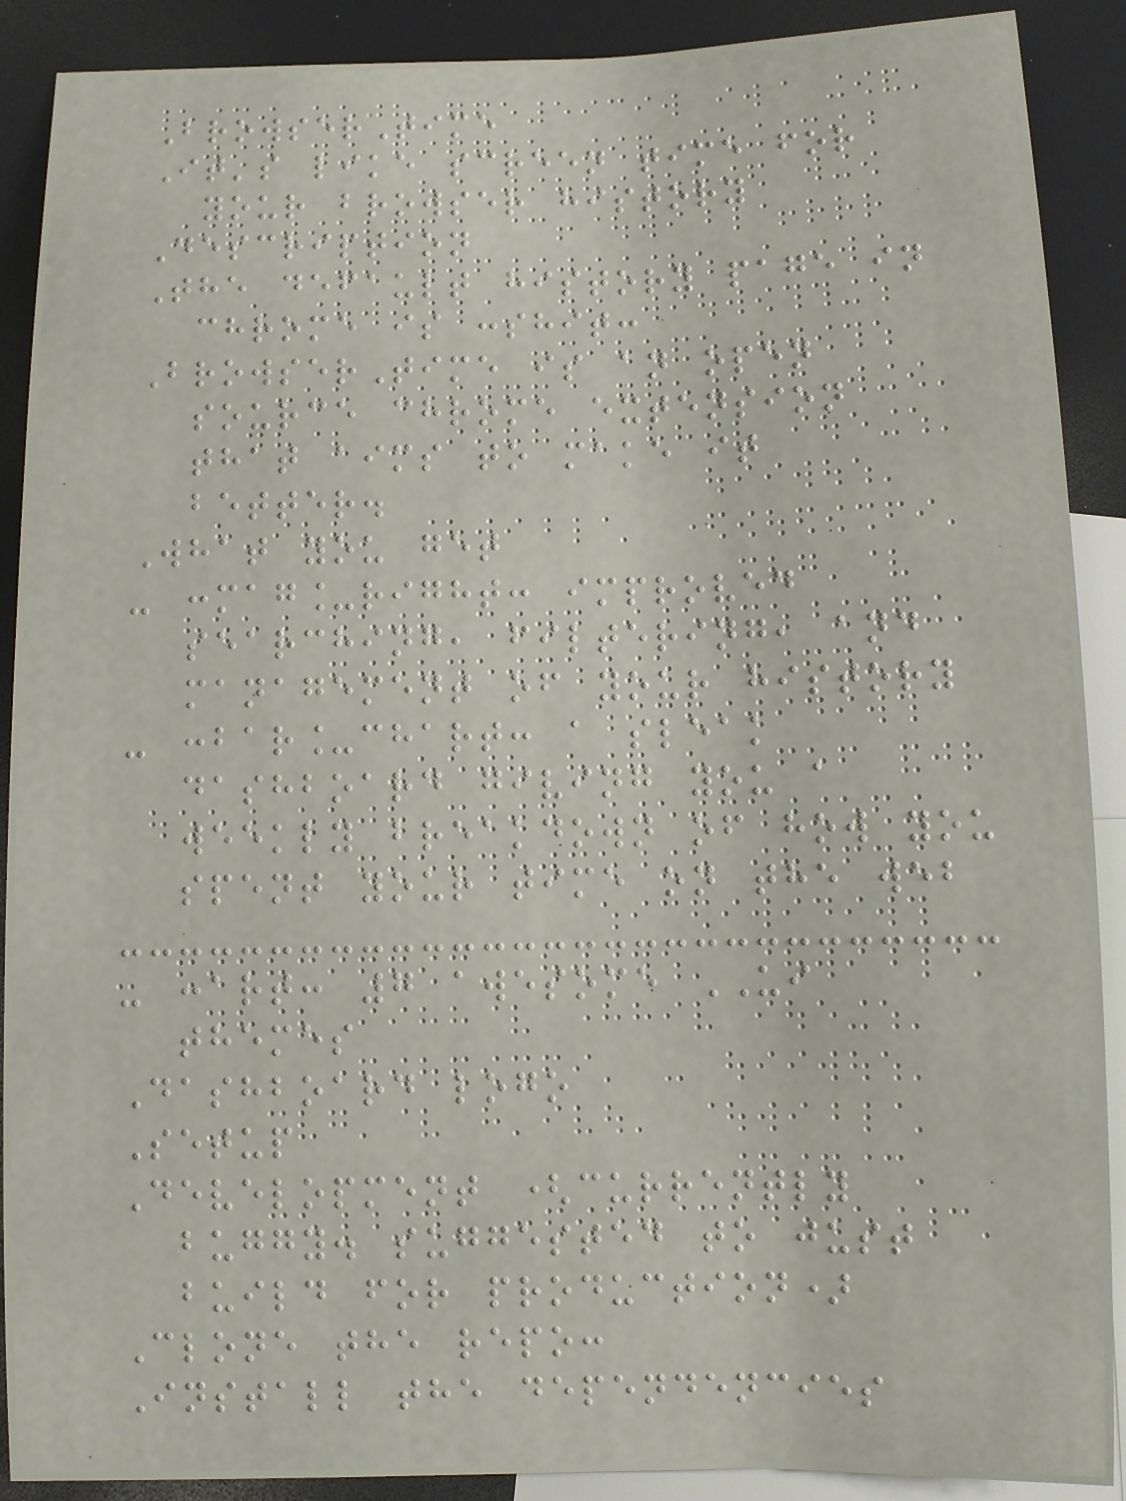BrowserTime
It's like screen time for
your browser history
Description
The default history page in
chrome is :shit:
BrowserTime is an open
source chrome extension
that aims to make it
better.
What you get
- :mag_right: improved
searching, filtering, and
management of your history
- :bar_chart: a sleak
dashboard giving you a
weekly breakdown of how you
spent your time on the web
- :art: 7 awesome UI
themes
Dashboard logo
Setup
Development (currently
buggy. suggested to just
build for production)
Clone the repo:
Install the dependencies
